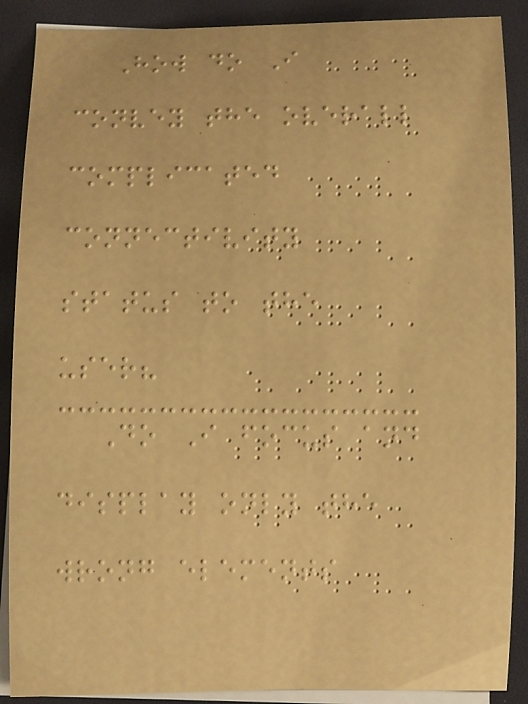How do I
convey the overall
complicated
connectivity
status to the
user?
Do I focus and
display only the
wrong elements
